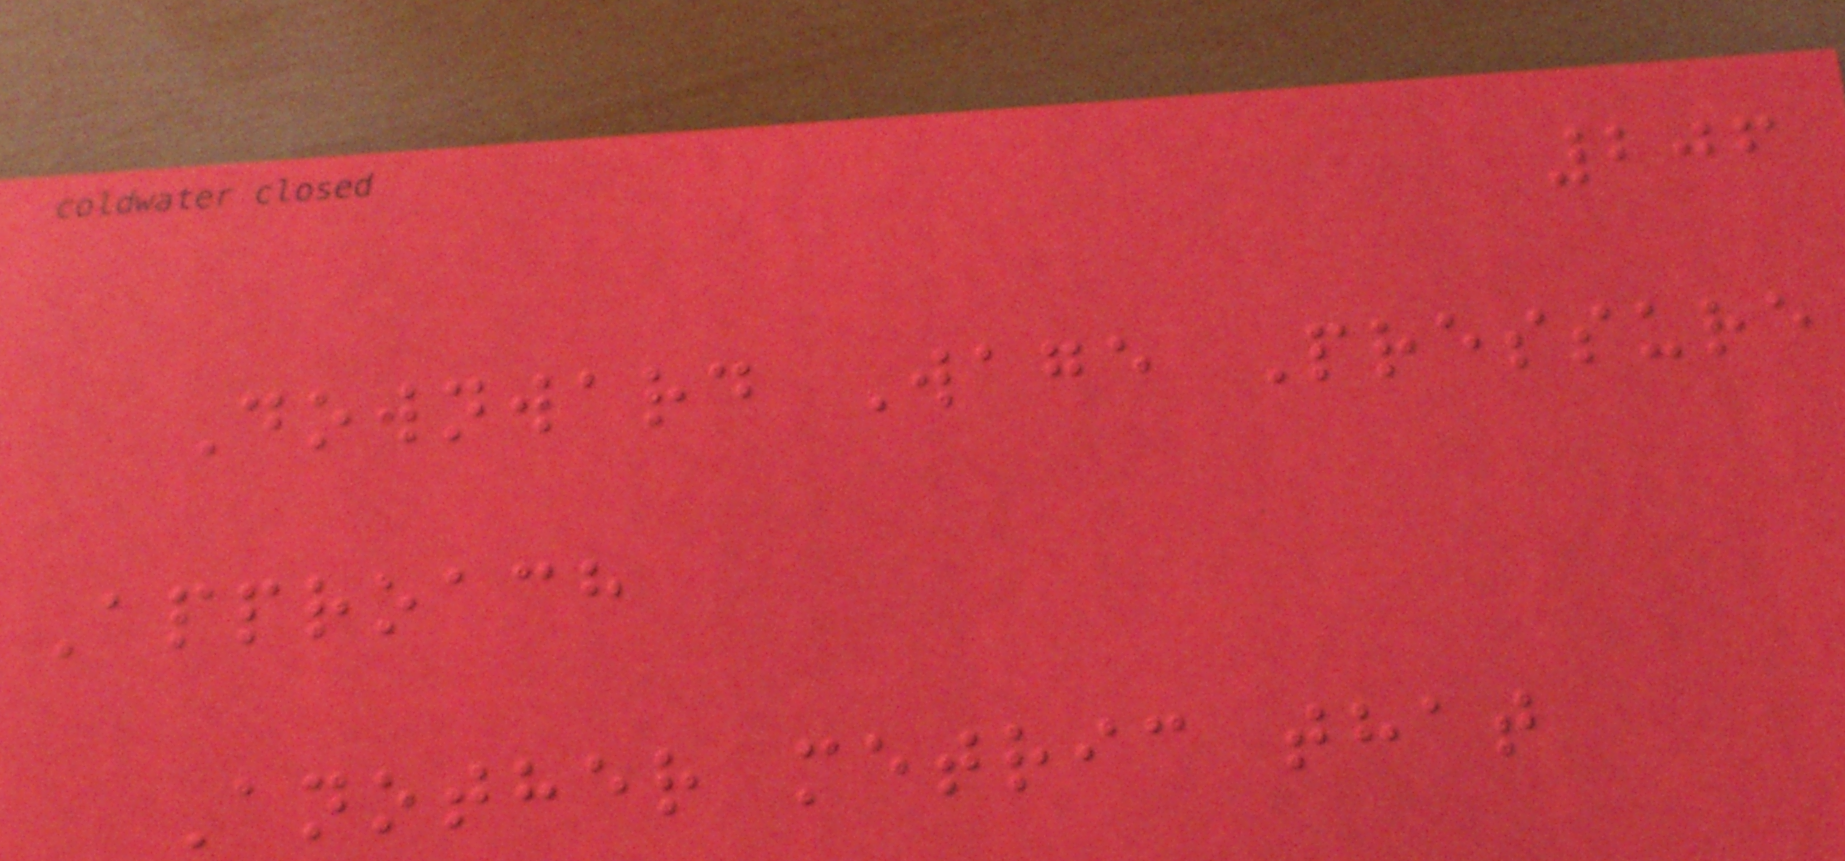206
Downward Wage Pressure
Approach
Another metric that
